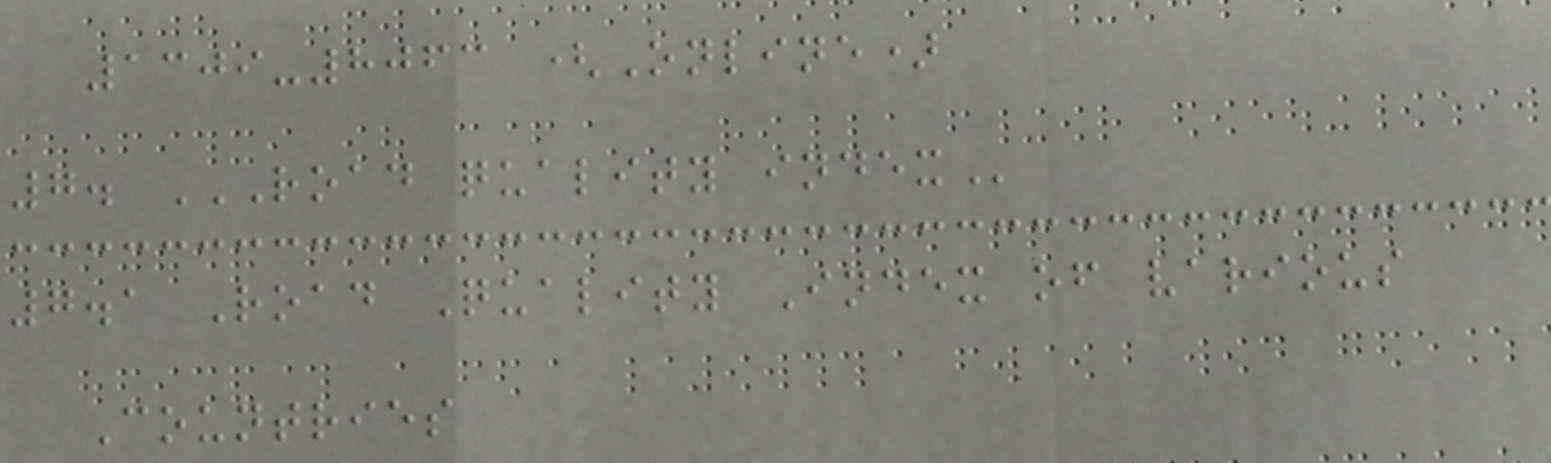1309-8063 (Online)
7. ROAD QUALITY INDEX
7.1 Road Quality Index of various
Countries
